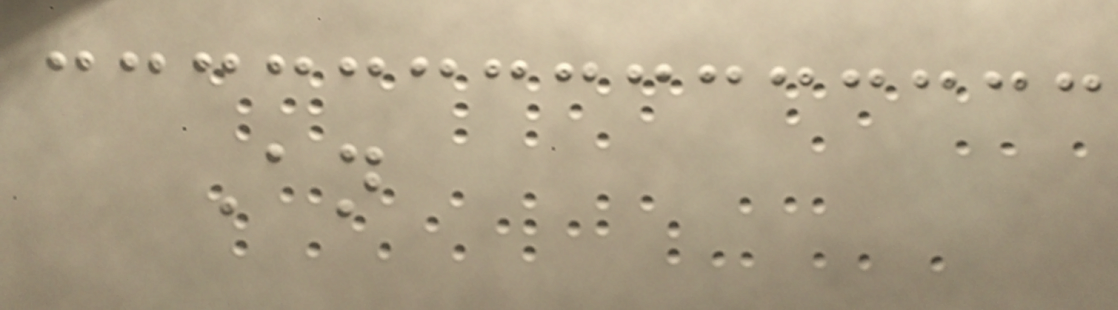An
